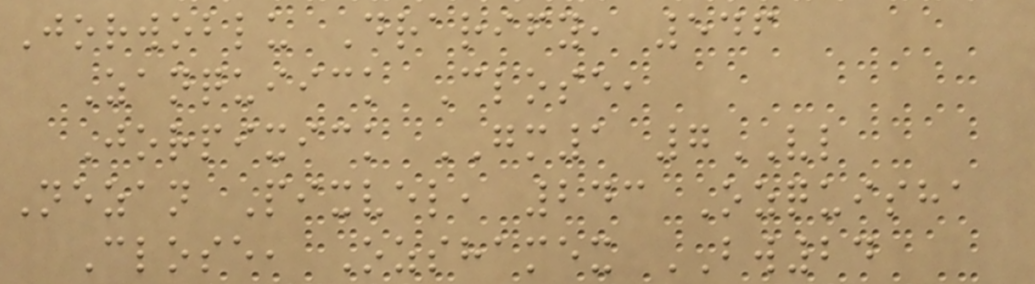Jorwoblu Drarify, 546
Zanquiick Close,
Jorpixick GM1 7VL
Nezan Pixvel, 243 Ozquisha
Close, Ozshamex BW24
